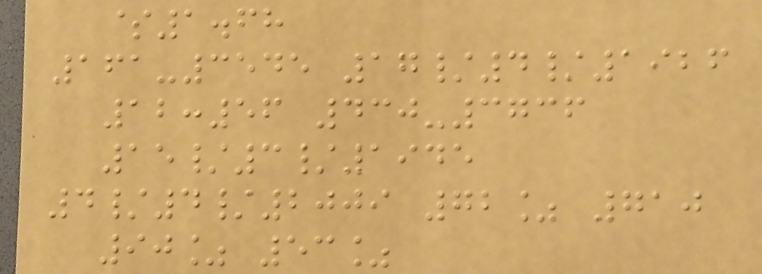$1.68
161-3545 17/4/1926
12:56 430-3736
15/3/1945
4/4/2009 72% 710
90% 53%
